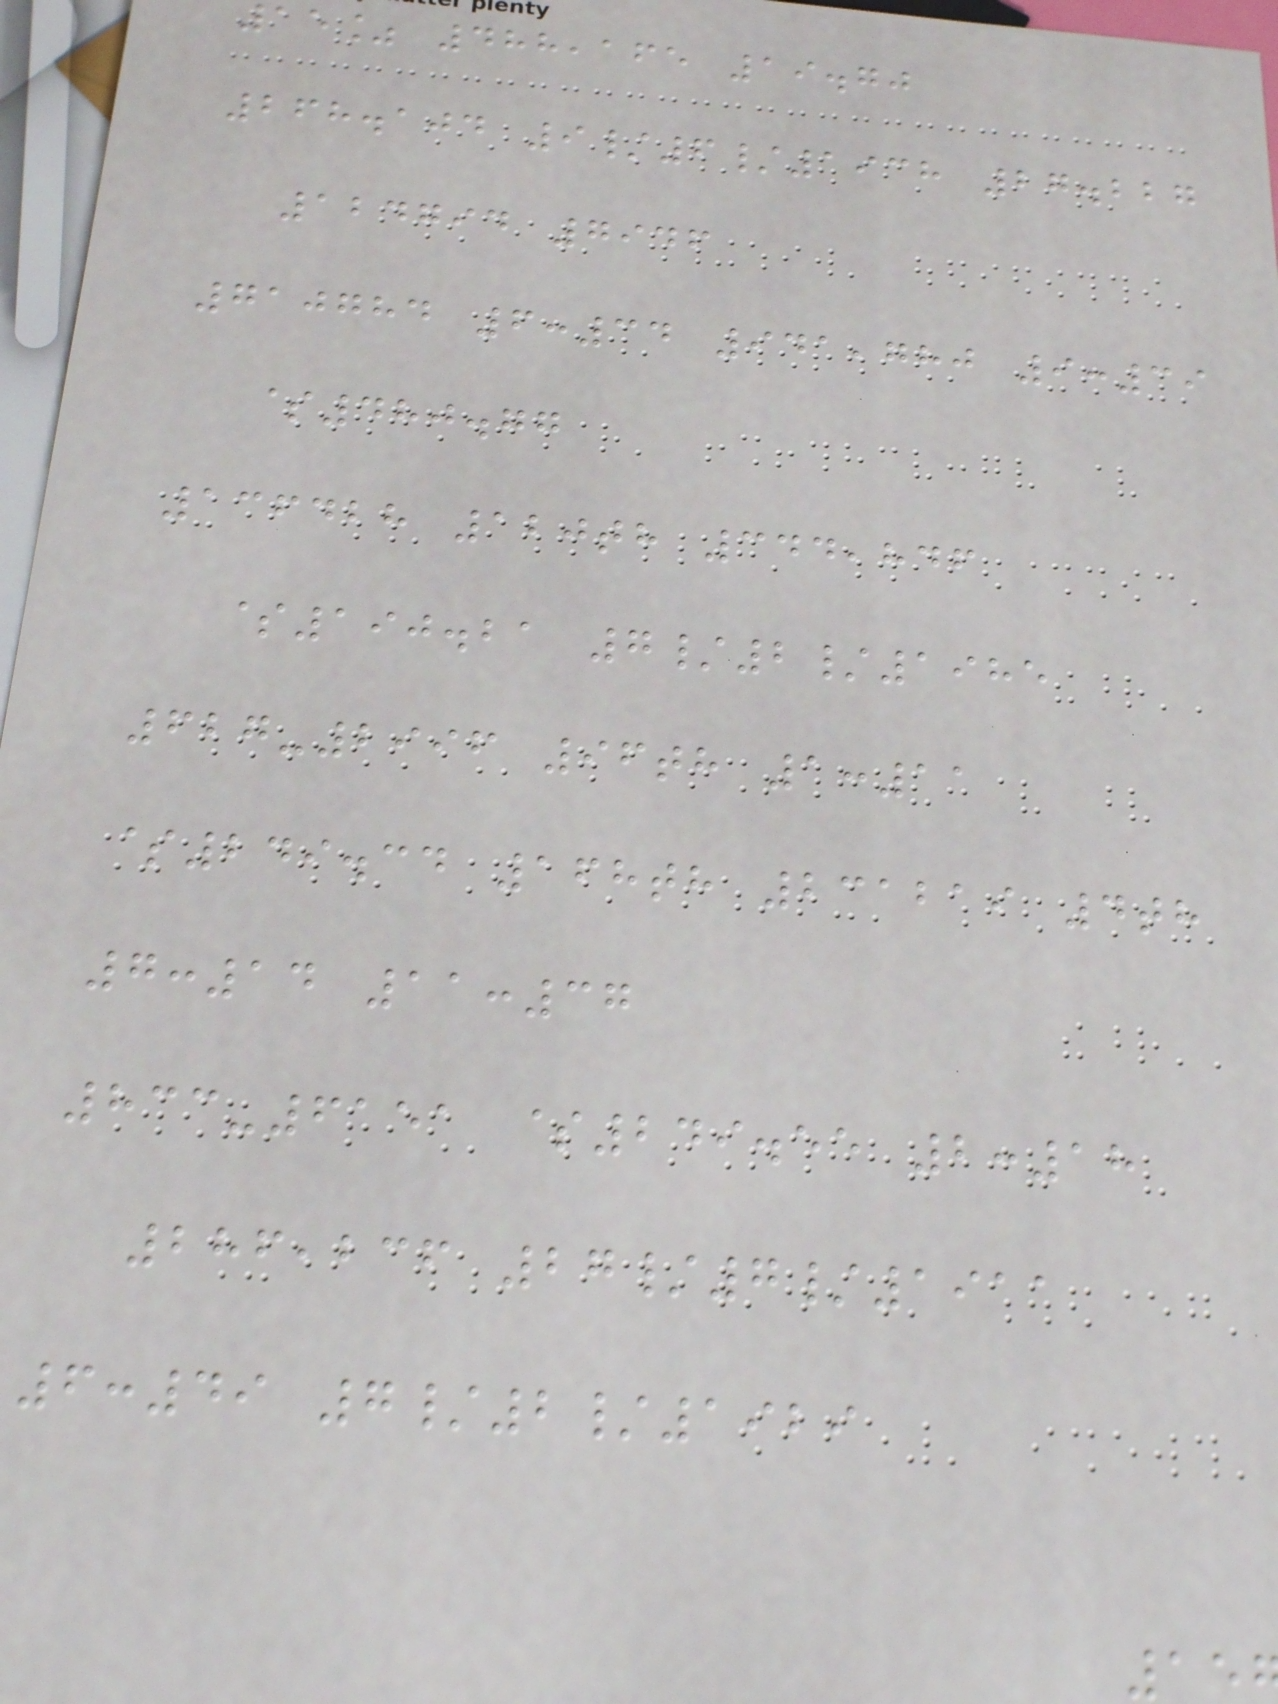15% 488,165 19.70
268.104 9/6/1938 27.227
124794 7946
710784 6:34 941,780 9:39
$480.77
136428 120th 344,846
$190.21 7/2/1985
627-2996 96th 1:11
$249.34 168th 231219 4th
7:14 11:37
833-6151 $249.55 2:18
286,236 27/7/1911
6:49 7/2/1929
